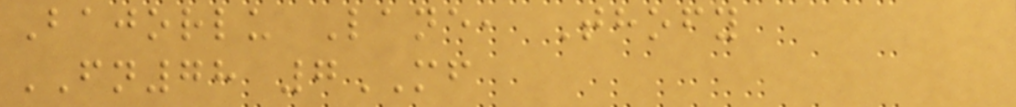Bajorlu Lane, Thofy
FN78 7MF
